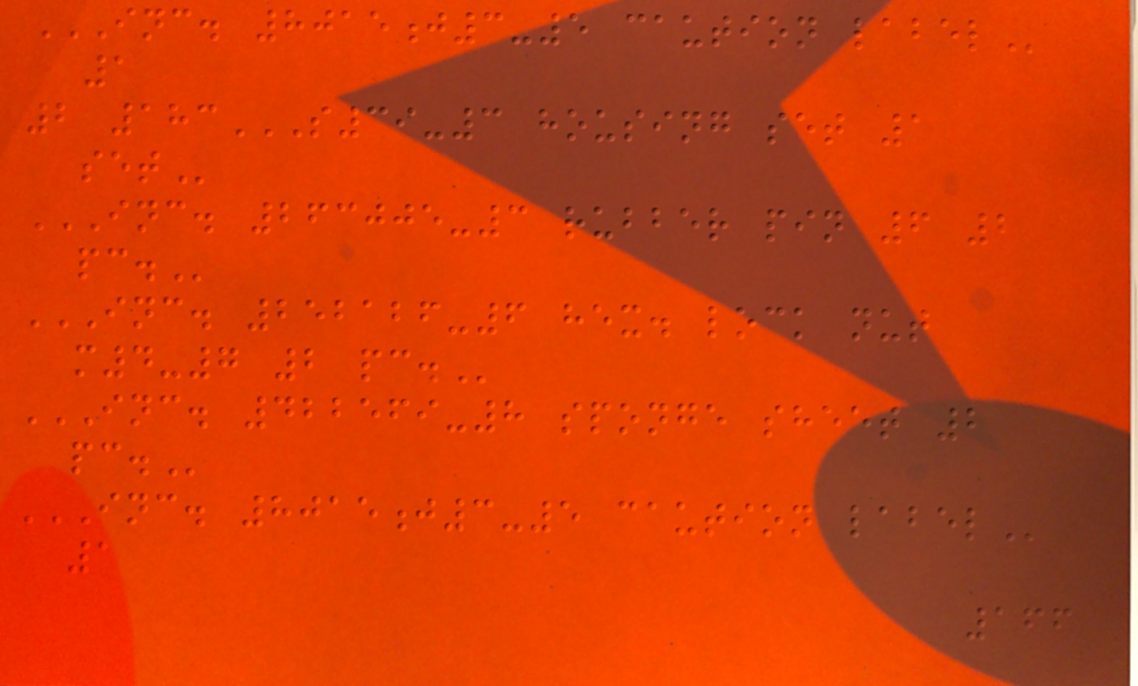INC. 8015J3-5 CAUTION LABEL
1
2 183S39-3 HOUSING SET 1
SET
INC. 263005-3 RUBBER PIN 6 2
PC.
INC. 252126-6 HEX. LOCK NUT
M4-7 2 PC.
INC. 422569-8 SPONGE SHEET 2
PC.
INC. 8015J3-5 CAUTION LABEL
1
166
